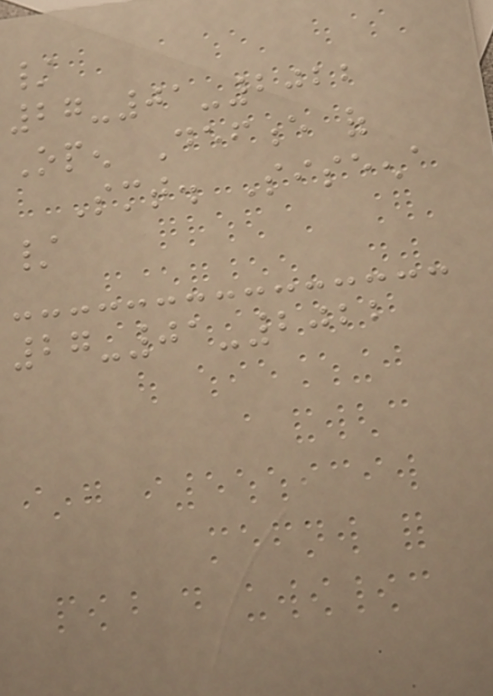/
27-01-2022
Open Defence of
Smt. Siseena
/
27-01-2022
